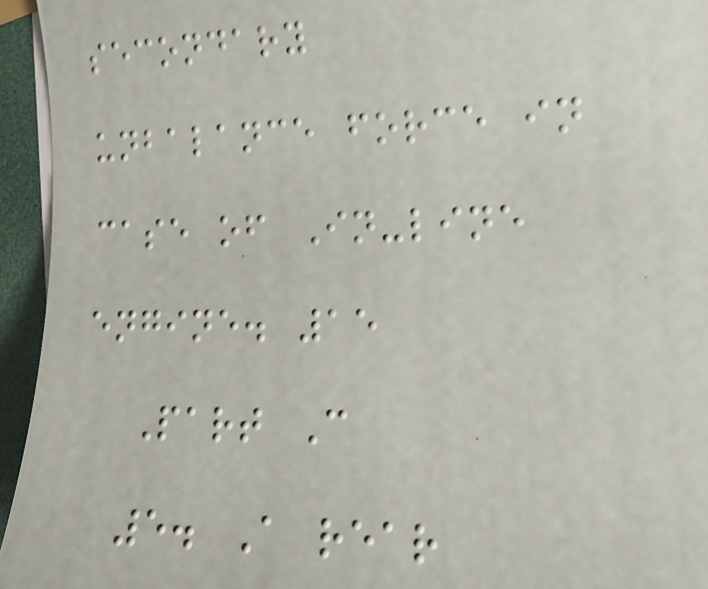secondary
unbalance force in
case of In-line
engine. 15
Part C
5. A rear
